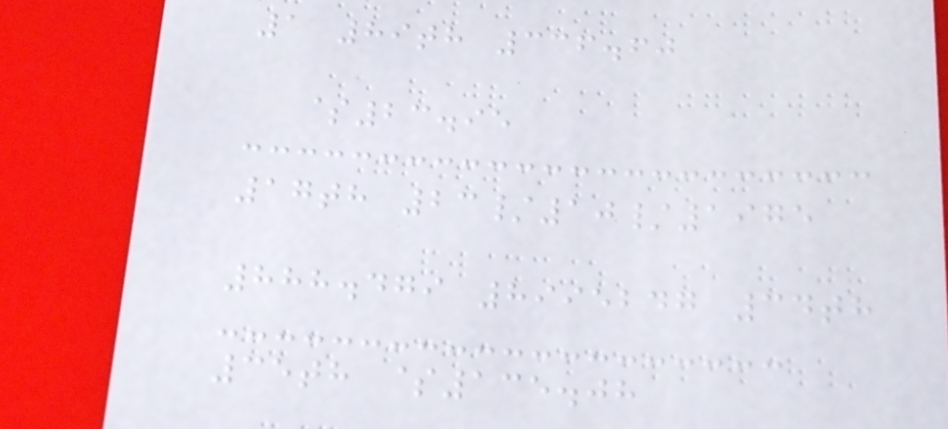1 89th 336.60
$23.95
17th 23/10/1975
888.479 8995247 34th
35th $135.08
